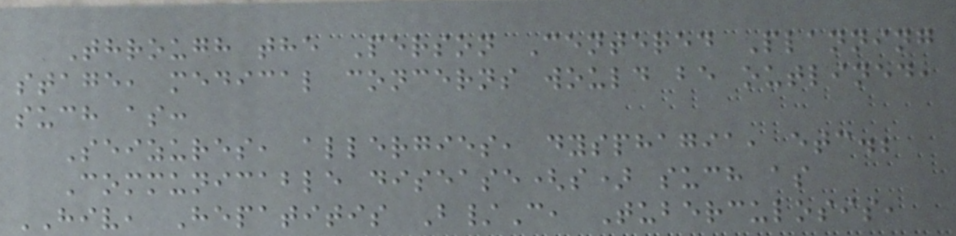Through the Person Centered Planning
stage, medical concerns would be outlined,
such as:
Seizures, allergies, dysphagia, etc.;
Communicable disease(s) such as
HIV, Hepatitis B/C, Tuberculosis,
